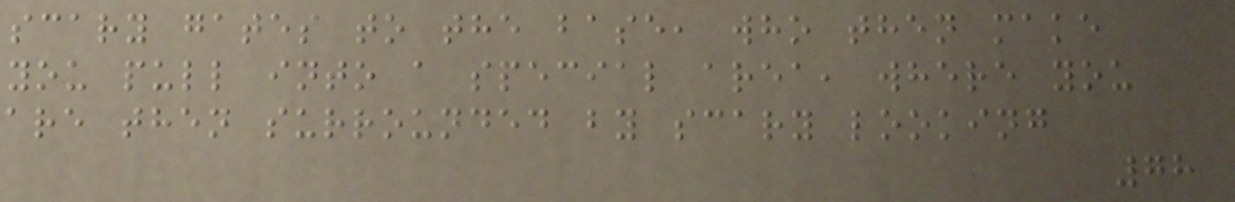scary gates to the base, who then make
you pull into a special area, where you
are then surrounded by scary looking
78
